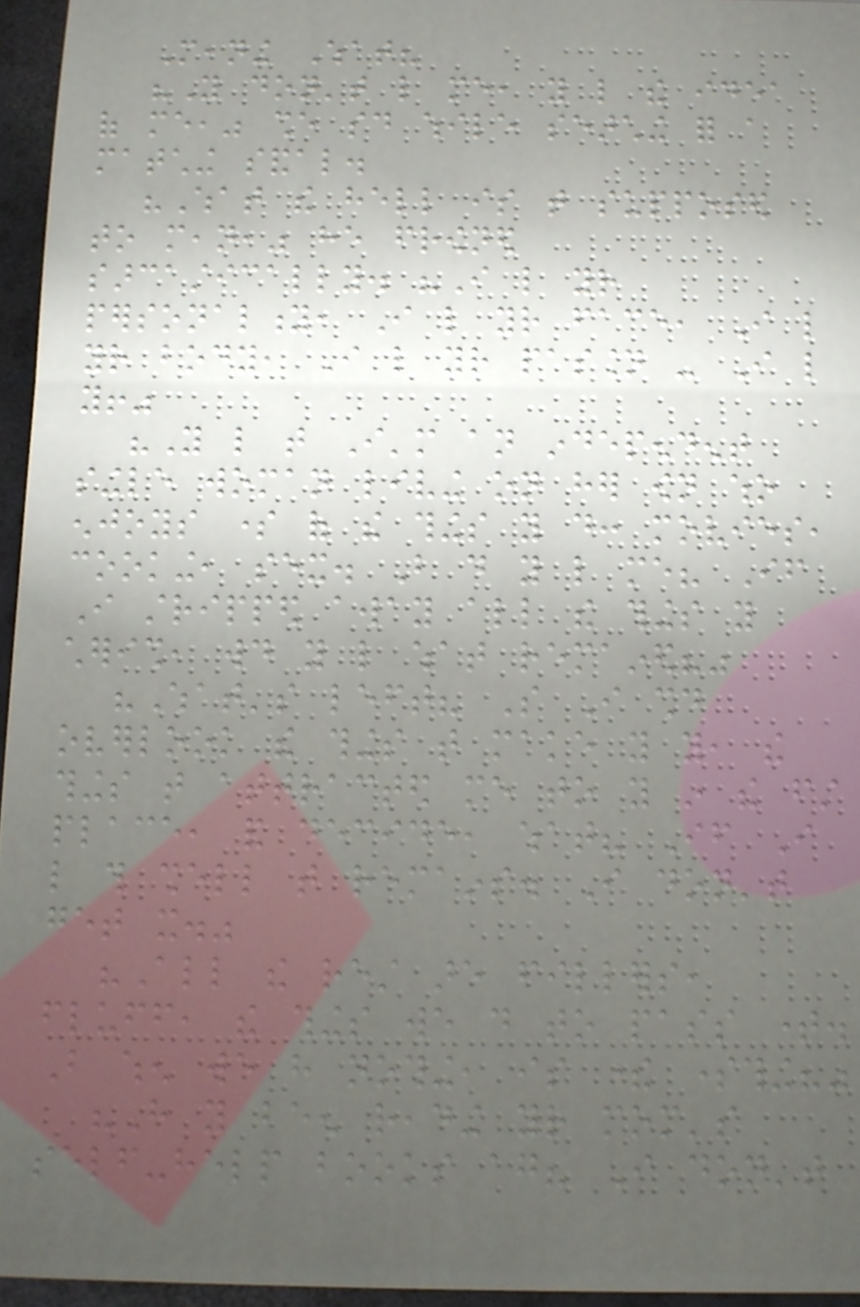Meaning What?
"You don't like me, you like the idea
of me," she said while searching for a
matching sandal.
"What the hell is that supposed
to mean," he frowned
sarcastically. "I like your
personality, I like your face, I like
your body, I like your passion - I like
you!"
"You like that I'm an independent
single woman living on her own who
enjoys some of the things you do: movies,
cooking, sex. But do you like me? If
I stripped away all the things you
cherish, would you like what remained?"
"What's left? So I should
overlook the things that make you you, the
things that attracted me to you in the first
place, and decide, what? If I
like this shell that remains. I don't
get it."
"All the rest are fillers,
fluff, the things we do to pass time.
But when we have nothing, is there something?"
"Have you been reading your mom's
self-help books again? I don't
